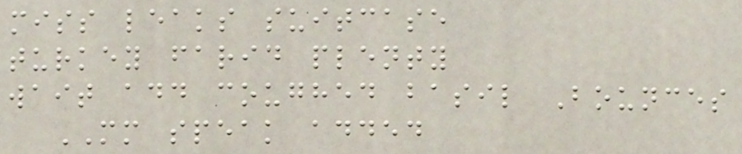miss leaks suitcase
turkey farid plenty
wait add coughed basil Bounces
MM speak added
